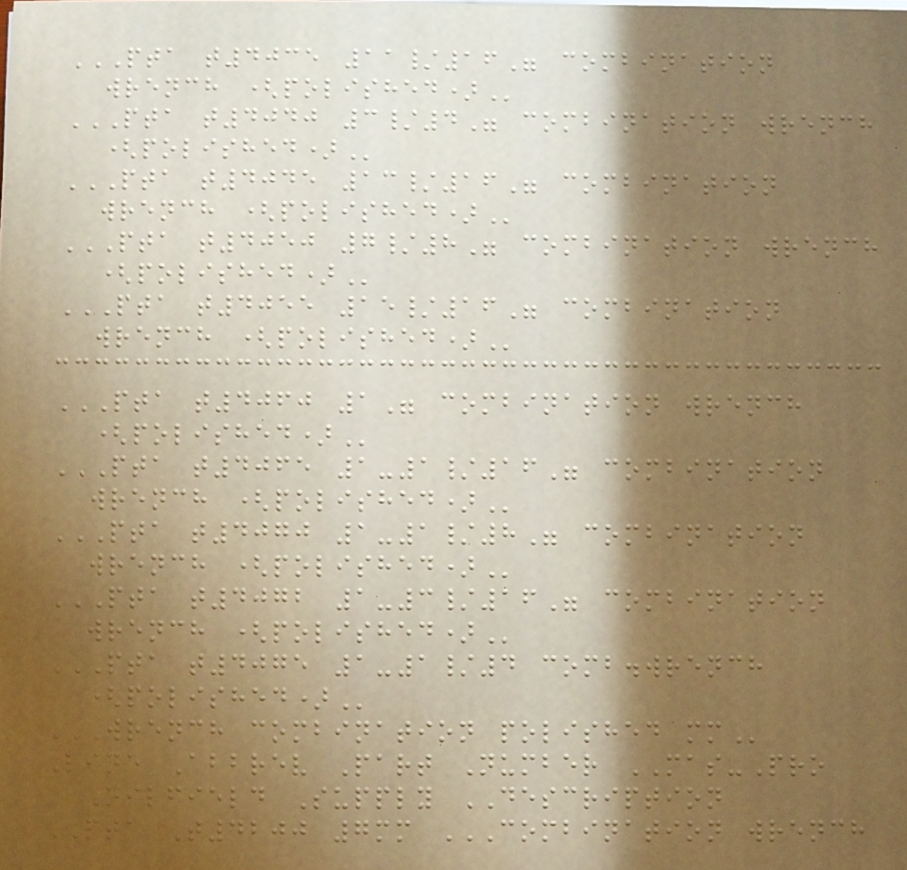PTA T4035 11/16" COMBINATION
WRENCH (POLISHED)
PTA T4040 3/4" COMBINATION WRENCH
(POLISHED)
PTA T4045 13/16" COMBINATION
WRENCH (POLISHED)
PTA T4050 7/8" COMBINATION WRENCH
(POLISHED)
PTA T4055 15/16" COMBINATION
WRENCH (POLISHED)
PTA T4060 1" COMBINATION WRENCH
(POLISHED)
PTA T4065 1-1/16" COMBINATION
WRENCH (POLISHED)
PTA T4070 1-1/8" COMBINATION
WRENCH (POLISHED)
PTA T4072 1-3/16" COMBINATION
WRENCH (POLISHED)
PTA T4075 1-1/4 COMB.WRENCH
(POLISHED)
WRENCH COMBINATION POLISHED MM
Line Abbrev Part Number MAS-Pro
Oilfield Supply DESCRIPTION
PTA T4200 7mm COMBINATION WRENCH
